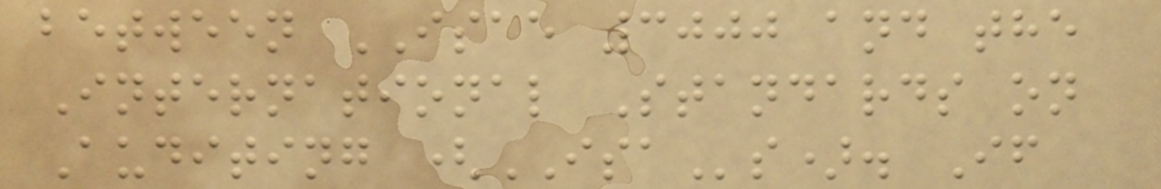between ISAE 3000 and the
International Standards on
Auditing (ISAs). If
